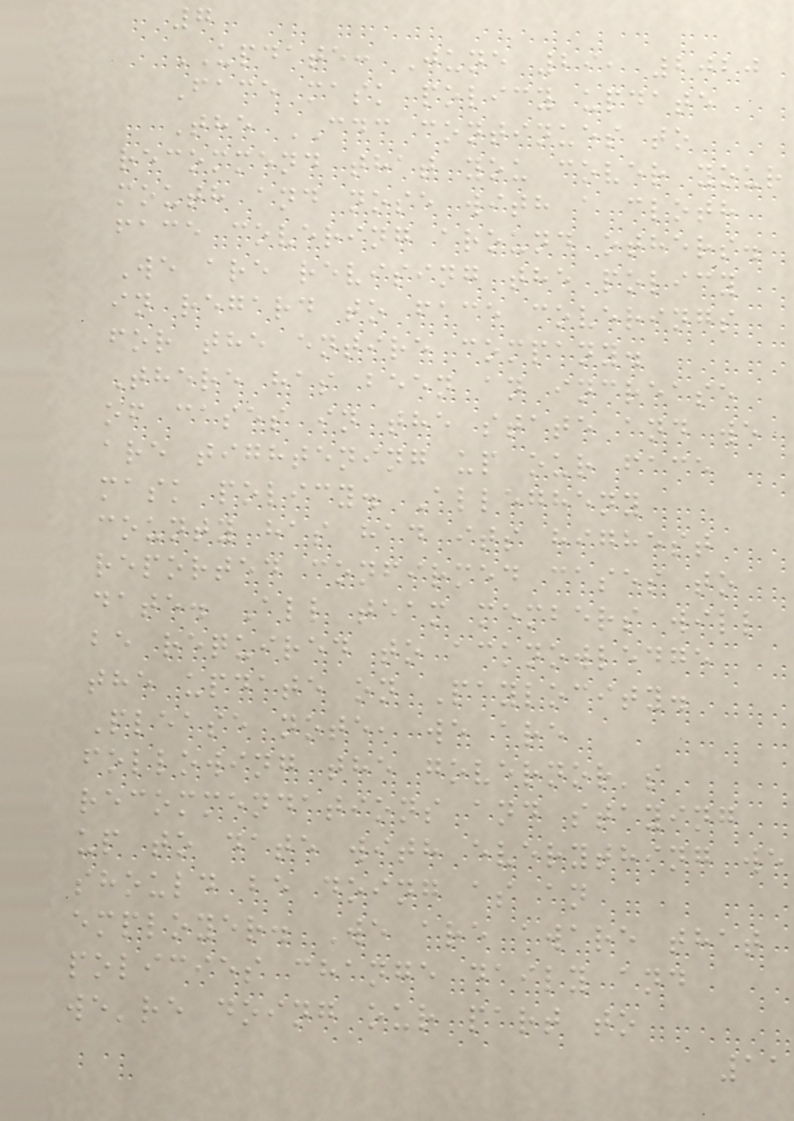7
UPDATE: June 29, 2020
Face mask policy update
The CDC continues to
recommend that you cover your
mouth and nose with a cloth
face covering around others.
We are revising the policy
in regard to face coverings
for the entire company.
There has been an increase
of cases in the state and we
are tightening up our face
mask policy. Allegheny
county has had its highest
reported confirmed cases to
date. All team members will
be required to acknowledge
the update on Paylocity.
Please note, we are
following the governor's
recommendations and staying
up to date with everything we
should be doing as an
employer. We are aware that
policies change daily and
we're doing our part to
11
